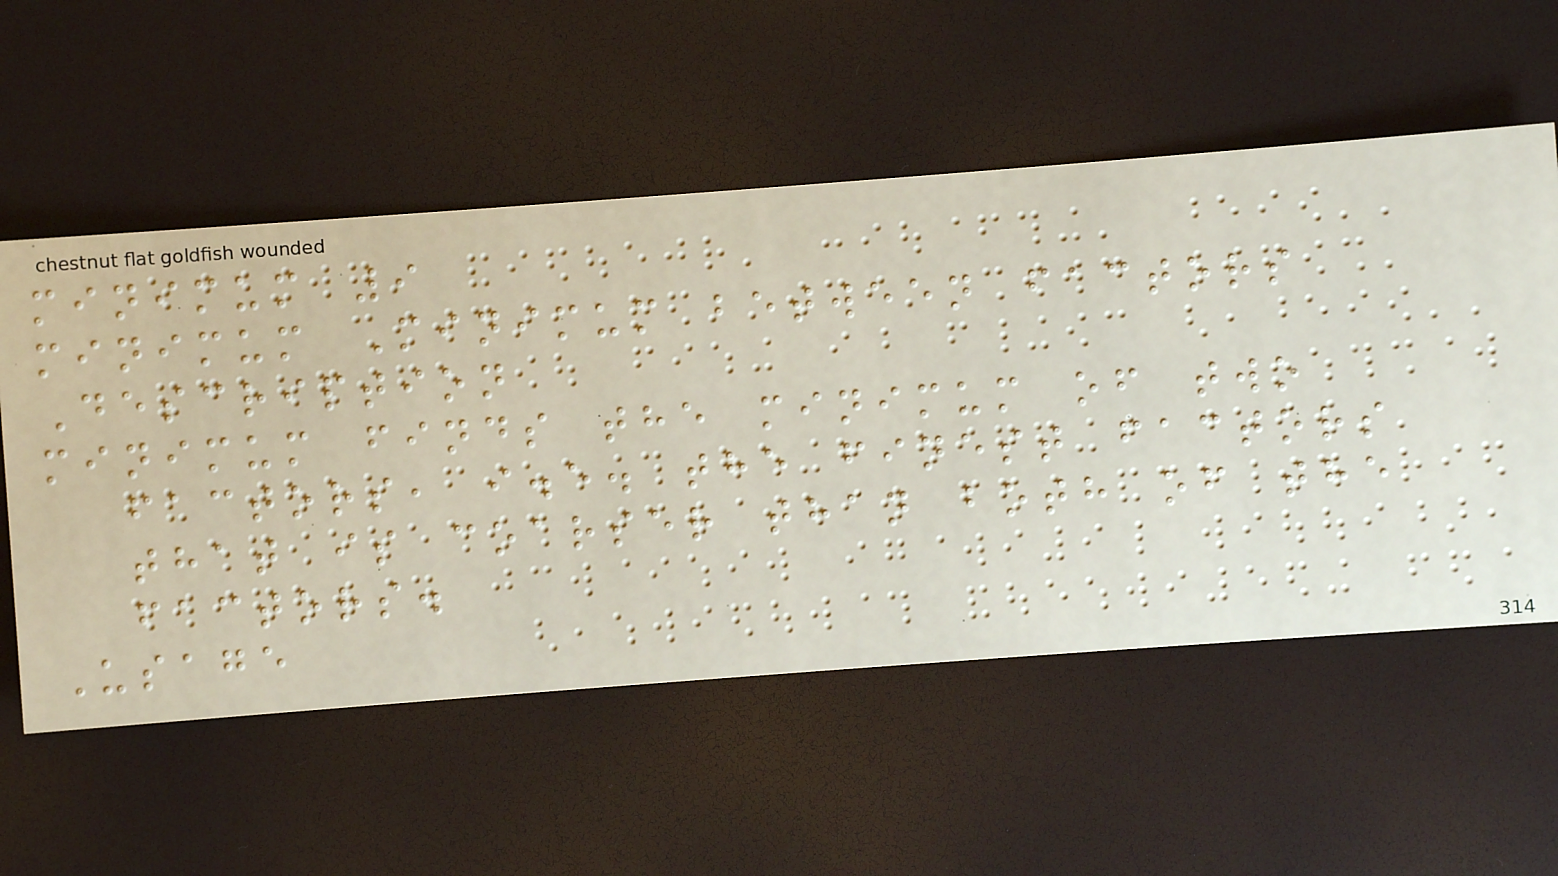minimum 9
minimum Minimum between factors
Description
minimum finds the minimum of two
factors, i.e. the finest factors
that is coarser than both of the
factors.
Usage
